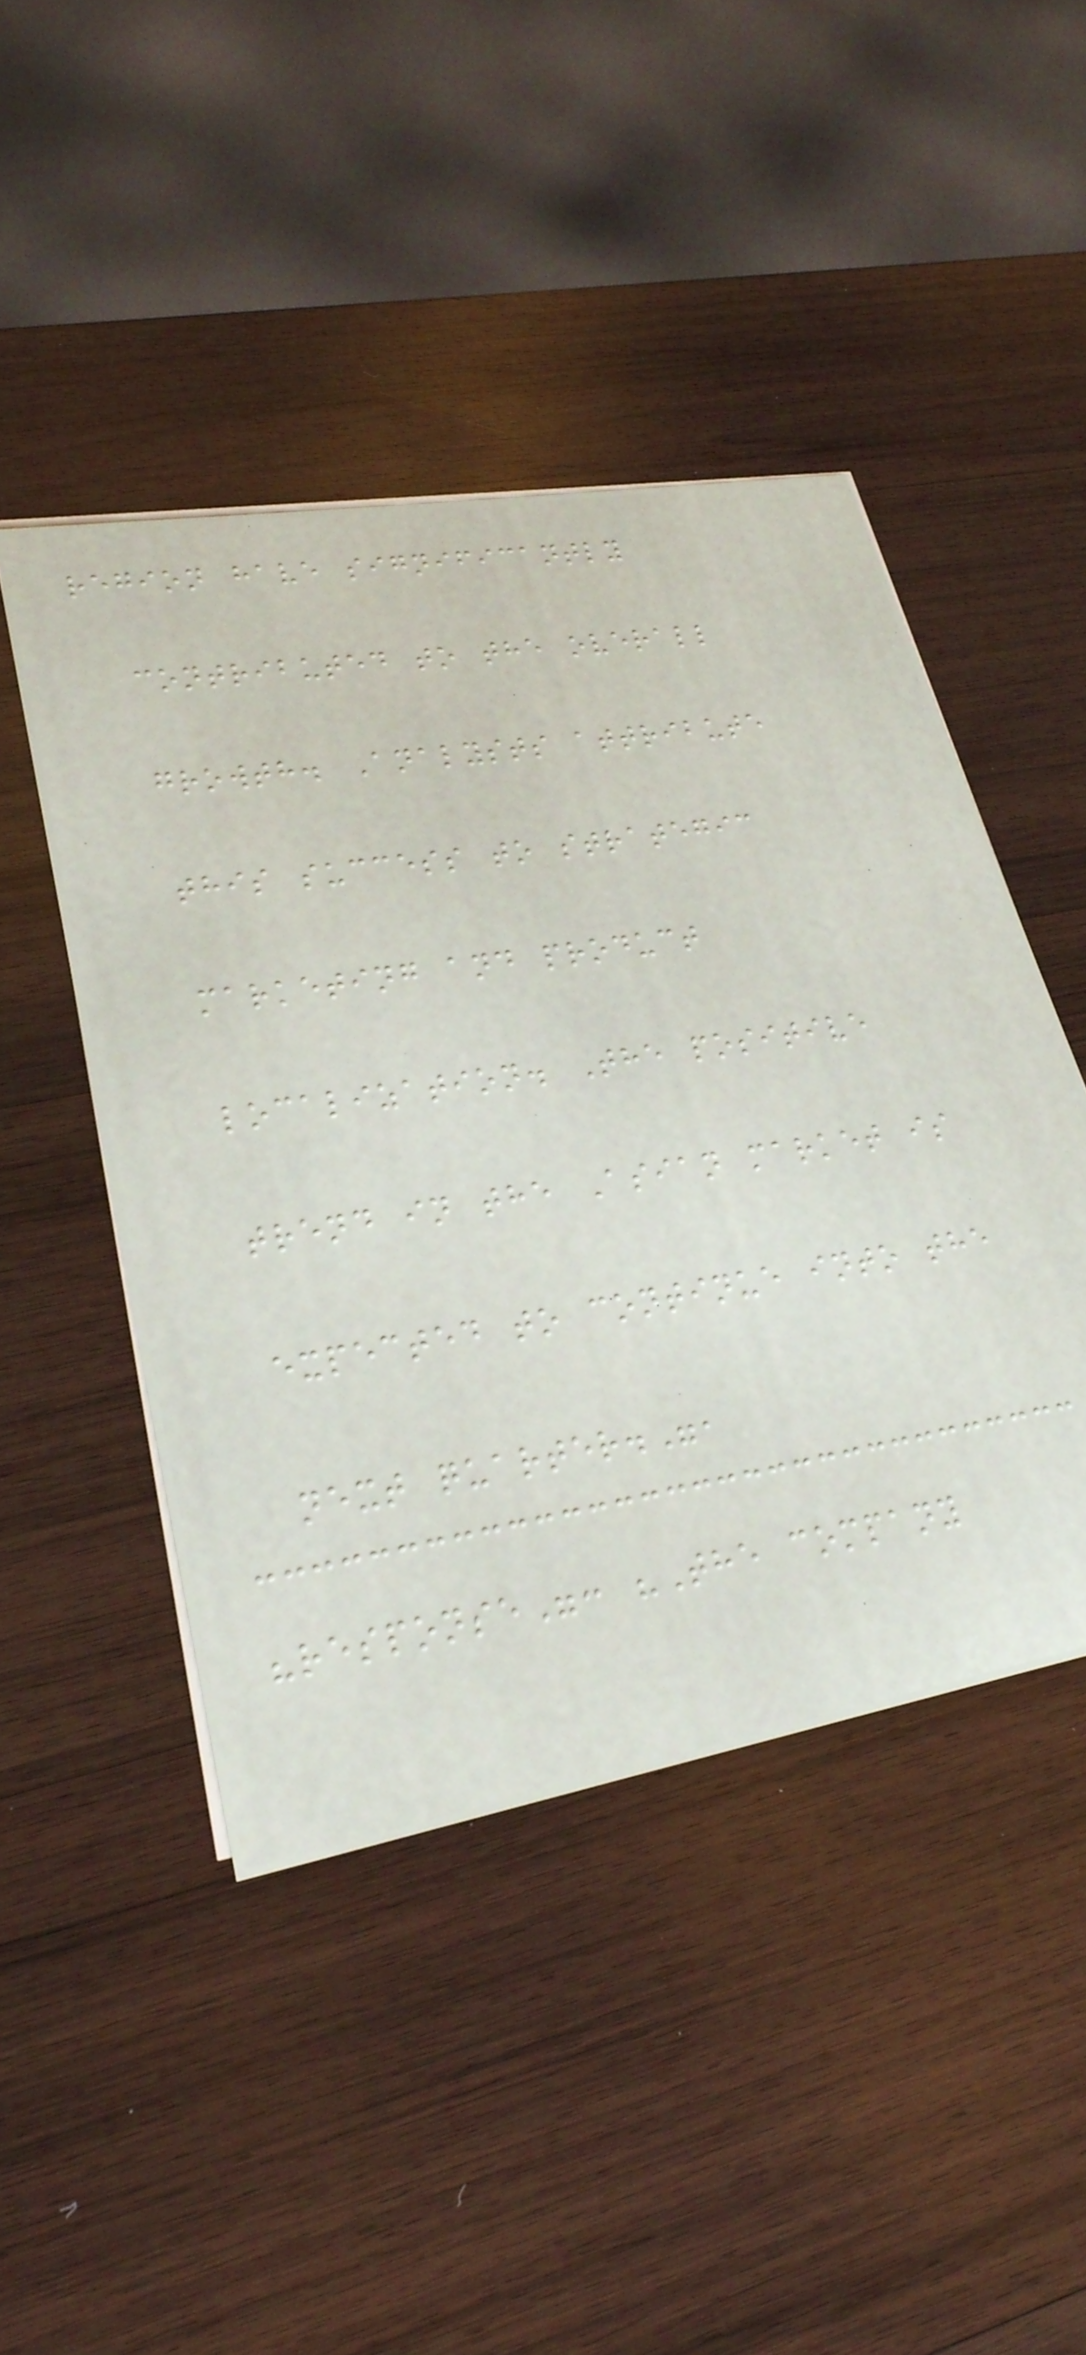region have significantly
contributed to the overall
growth. Analysts attribute
this success to strategic
marketing and product
localization. The positive
trend in the Asian market is
expected to continue into the
next quarter.",
"response": "The company
